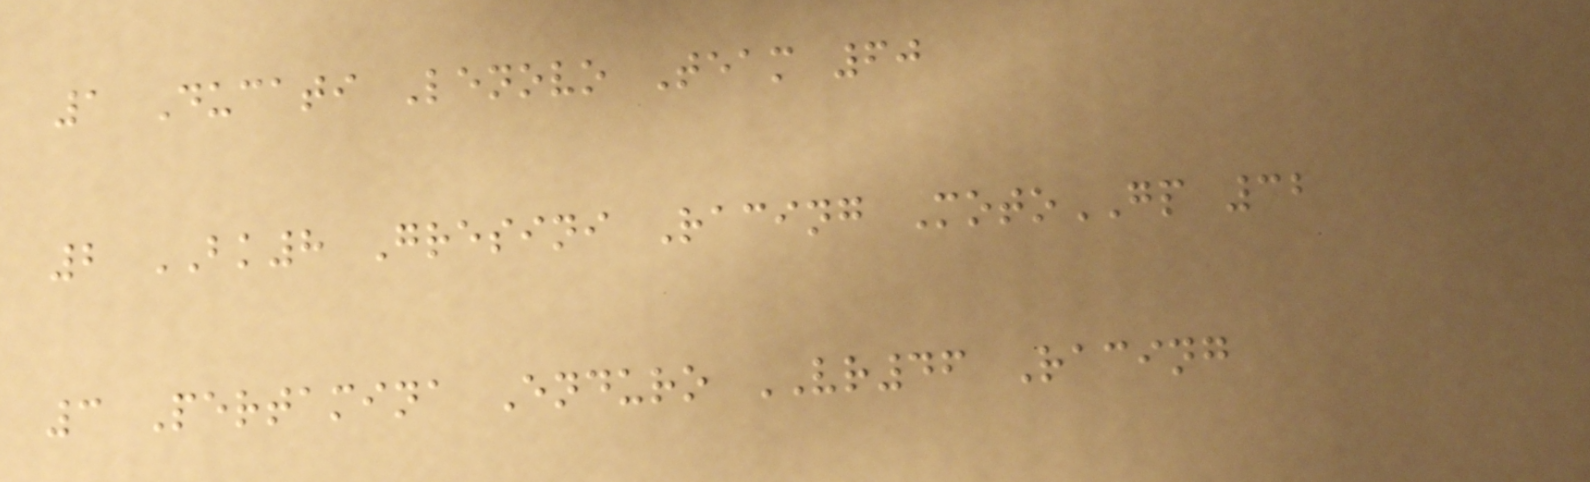1 Ducati Lenovo Team 60
2 BK8 Gresini Racing MotoGP 32
3 Pertamina Enduro VR46 Racing
